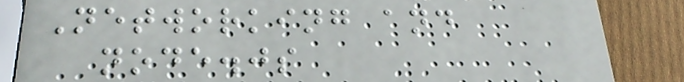Networking and
node.js
